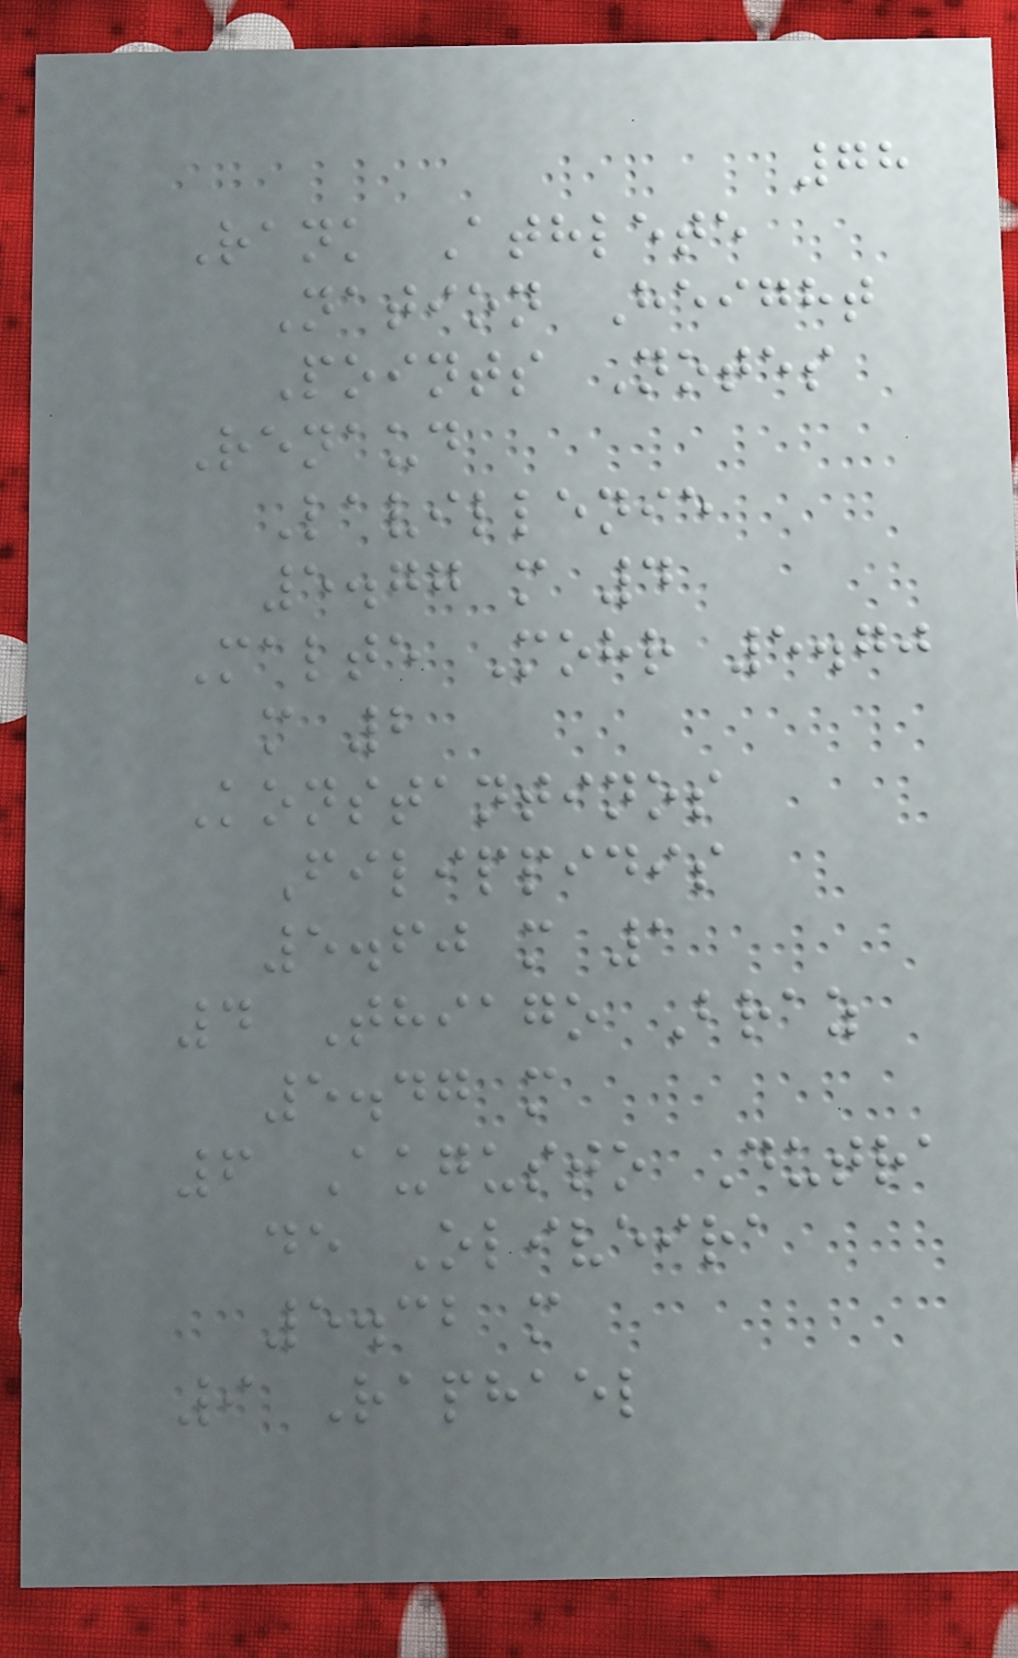78
Rank Athlete
Nation Height
Points Notes
Renaud
Lavillenie
5.77 m 4
Malte Mohr 5.70
m 2
Konstantinos
Filippidis
5.60 m 1
4 Thiago Braz
5.47 m
6 Augusto Dutra
de Oliveira
5.32 m
9 Raphael
